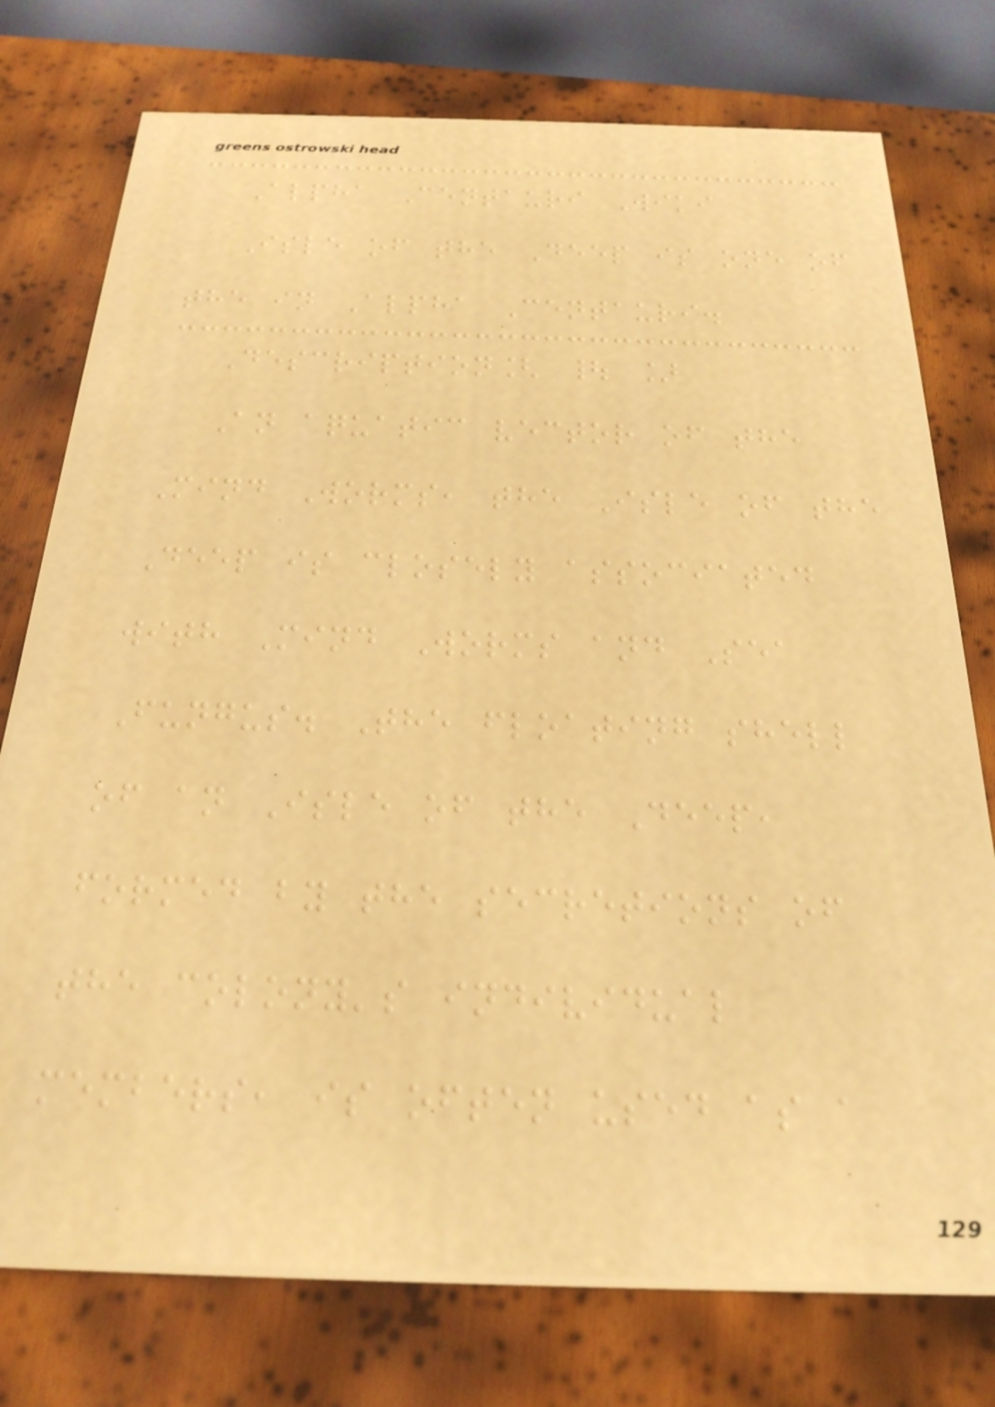Alpha Centauri Wiki
Isle of the Deep is one of
the in Alpha Centauri.
Description[ | ]
An aquatic vector of the
Mind Worms, the Isle of the
Deep is closely associated
with Mind Worms and Sea
Fungus. The floating shell
of an Isle of the Deep,
formed by the secretions of
the colony's individual
members, is often used as a
